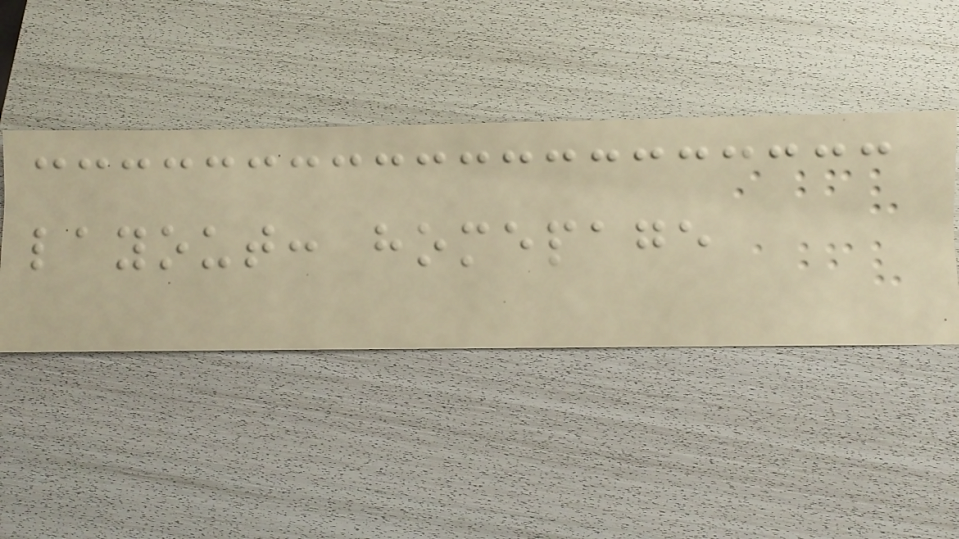layout: homepage
